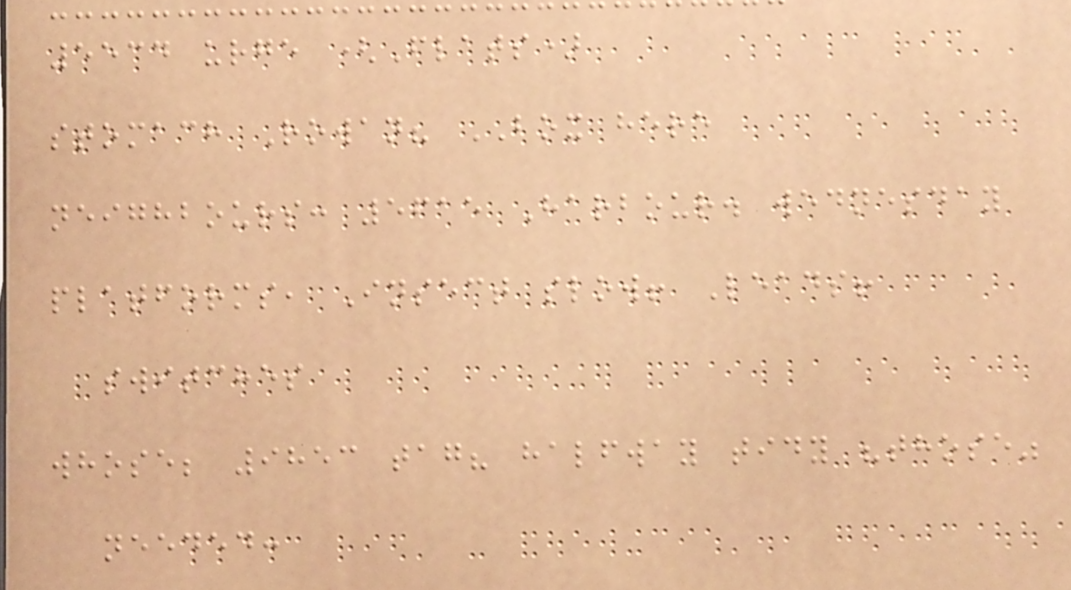5534 urge (Flats)
stomach Rowan? BOX here
neighbours: 5615 Harbour. wednesday
platforms, Insect slow! Leads!
switches
whose; 9853 tag? halfway tidy "those"
needed:
